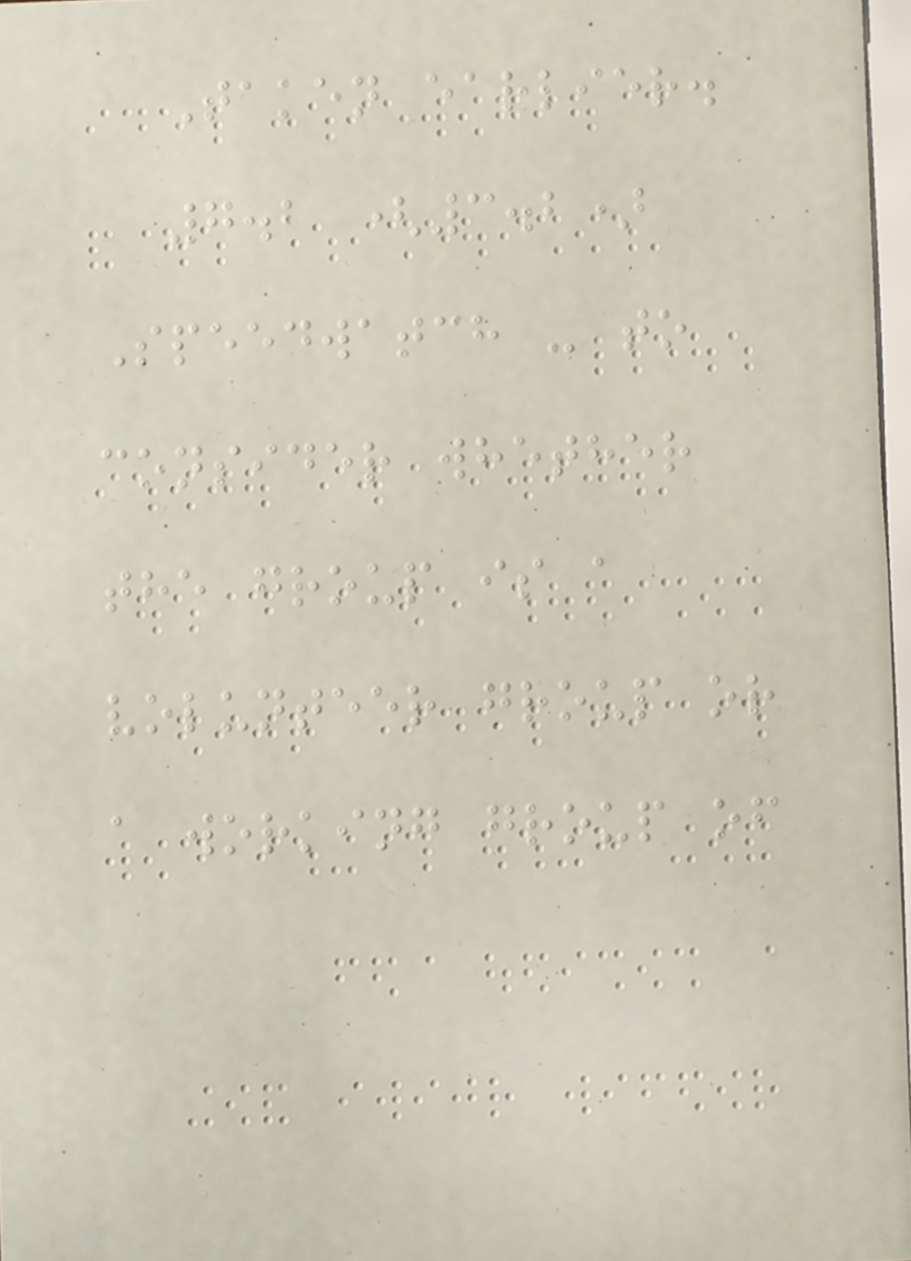Taken earlier.
7.2 (3.2)
Speedwatch - to
consider whether
the group is a
volunteer group or
a working group of
